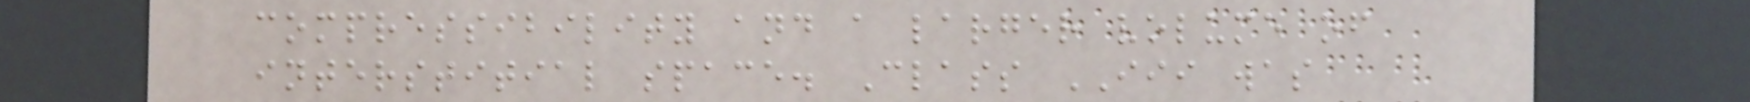compressibility and a larger volume of
interstitial space. Class III was
